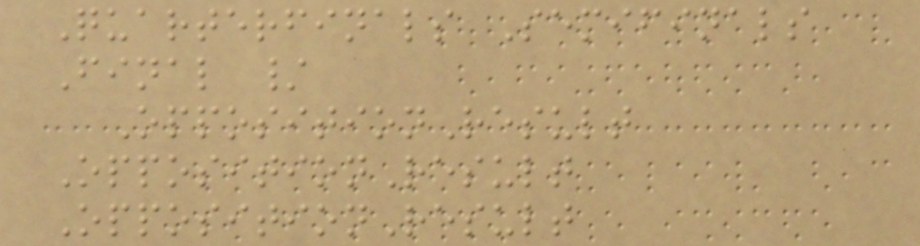Quarterfinals Semifinals
Final /
OppositionResult
OppositionResult
OppositionResult
